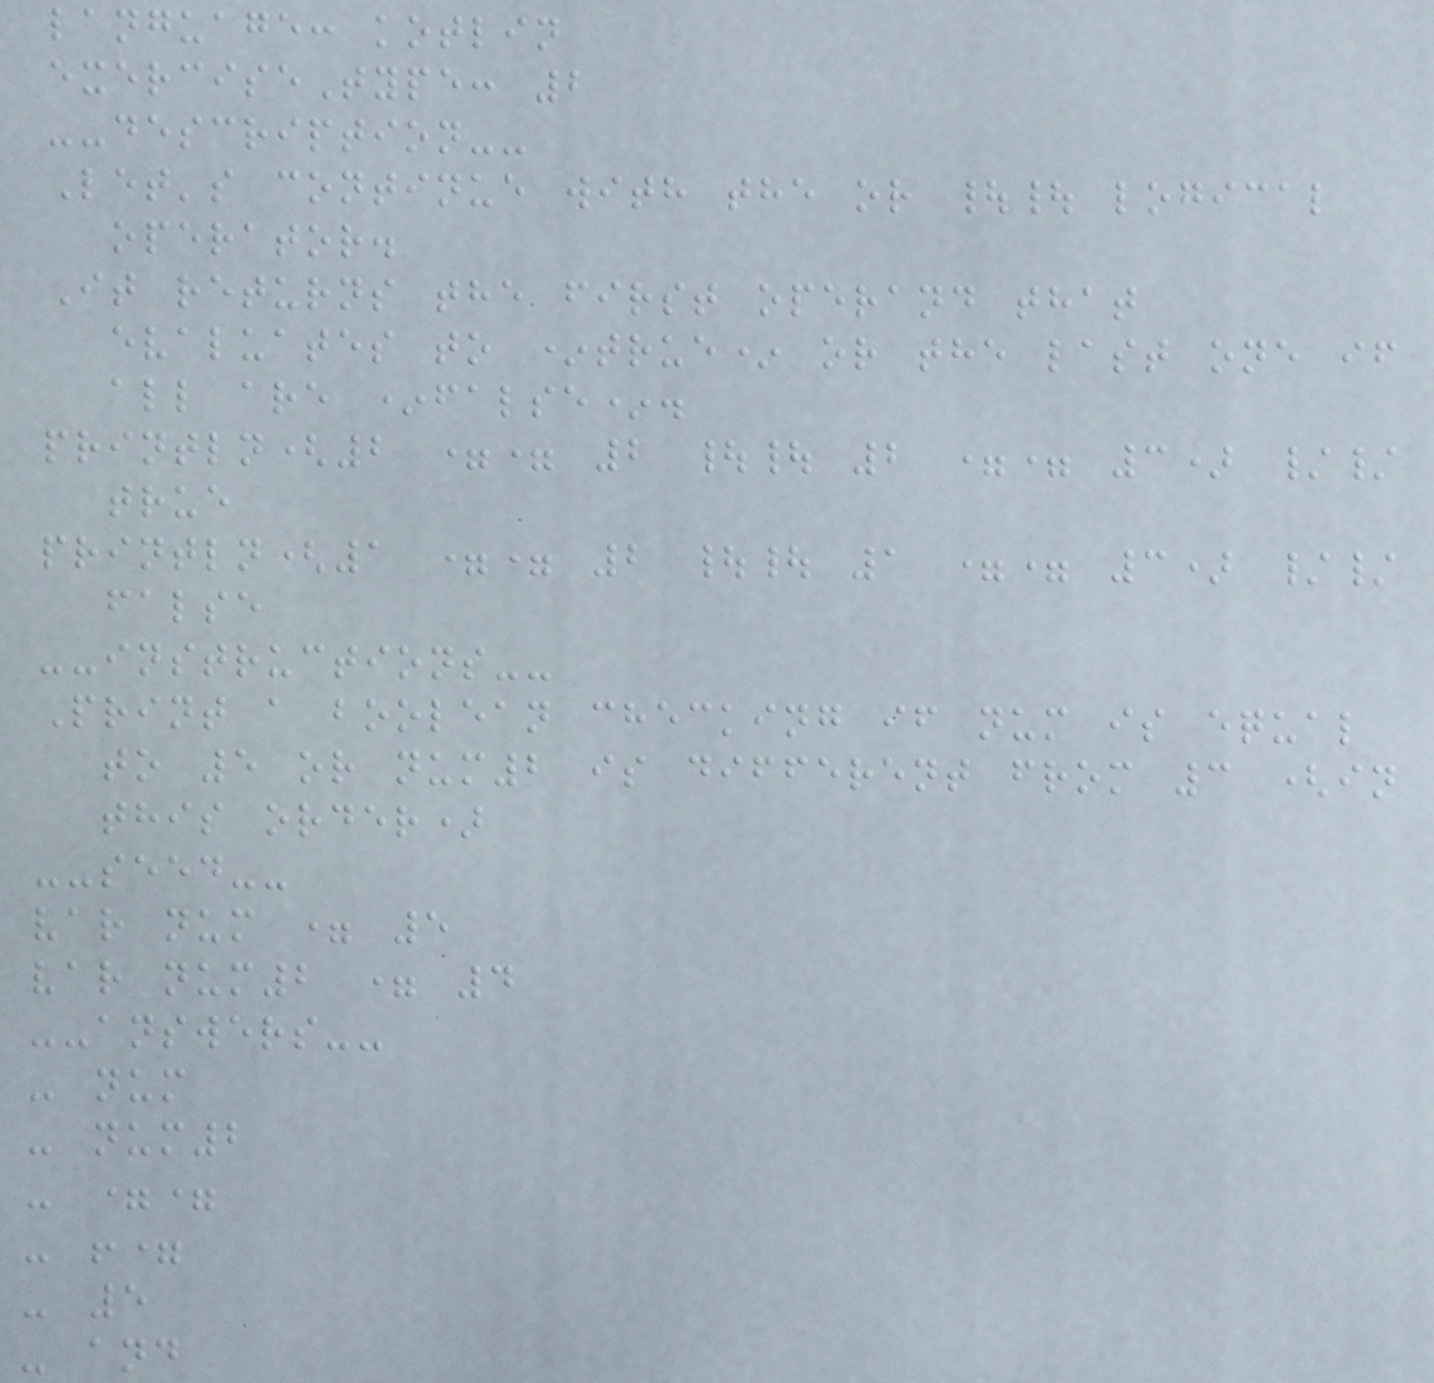language: kotlin
exerciseType: 2
--description--
Let's continue with the or || logical
operator.
It returns the first operand that
evaluates to *true* or the last one if
all are *false*.
println(2 == 2 || 2 == 3) //
true
println(1 == 2 || 1 == 3) //
false
--instructions--
Print a boolean checking if num is equal
to 5 or num2 is different from 3 (in
this order)
--seed--
var num = 5
var num2 = 4
--answers--
- num
- num2
- ==
- !=
- 5
- and
